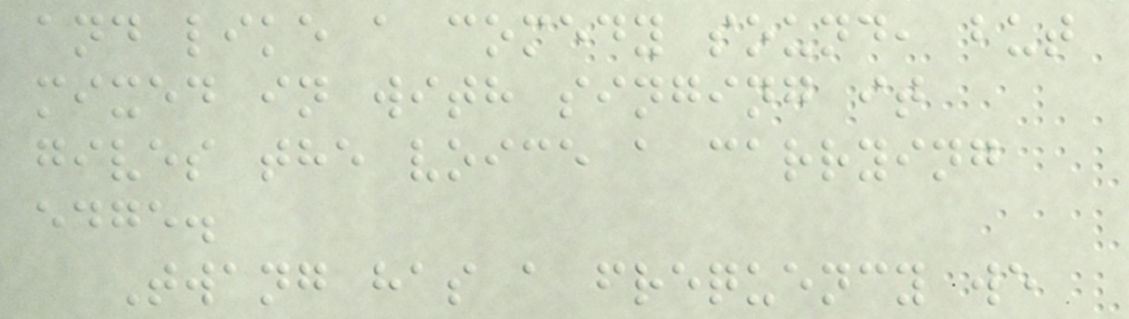and like a comedy sound, but
mixed in with singing it
gives the voice a carrying
edge.
Twang has a frequency we
